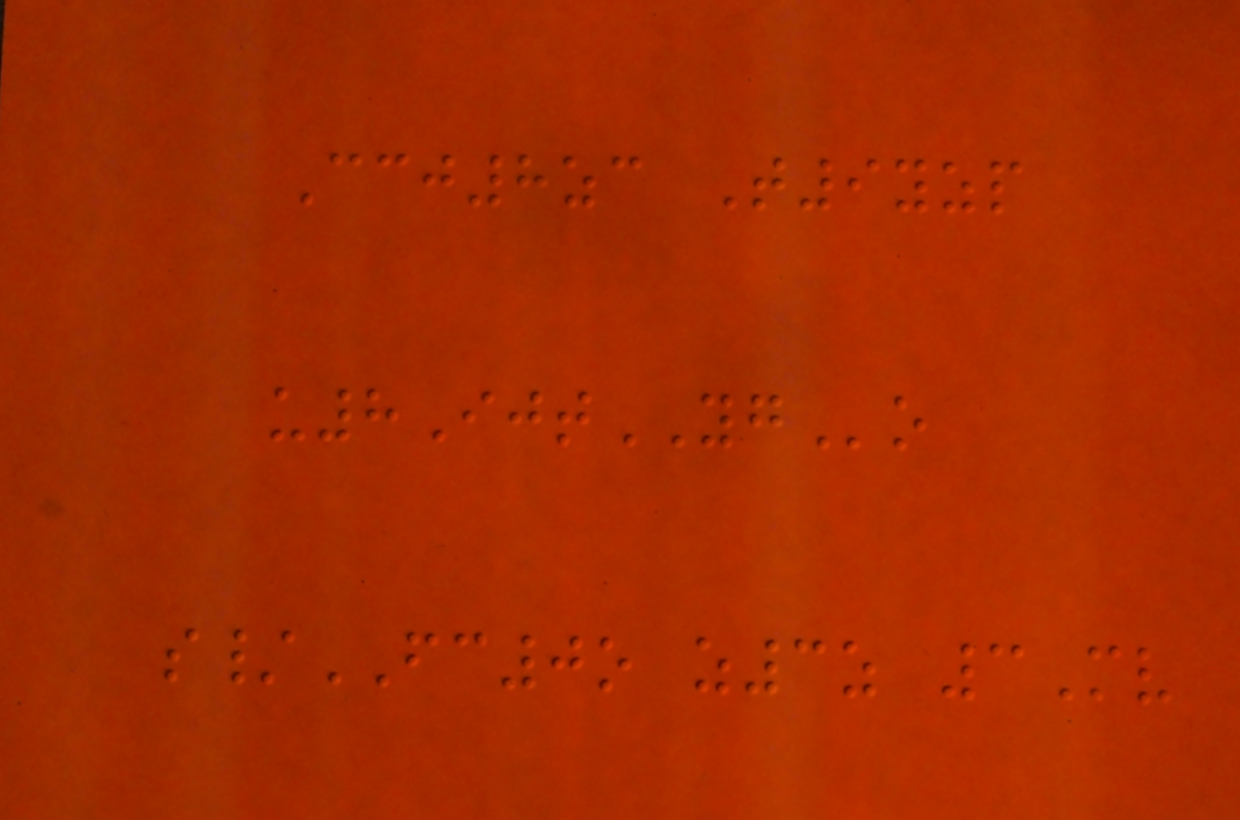Ccj8zc T9yzp
u8IjtYGo
s/FC0o z3z 3Mv
